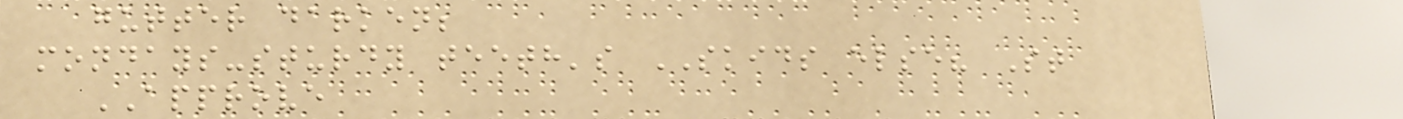gutter darken;
mondays-sturdy teeth's SKIDS else? St
APPROVE
